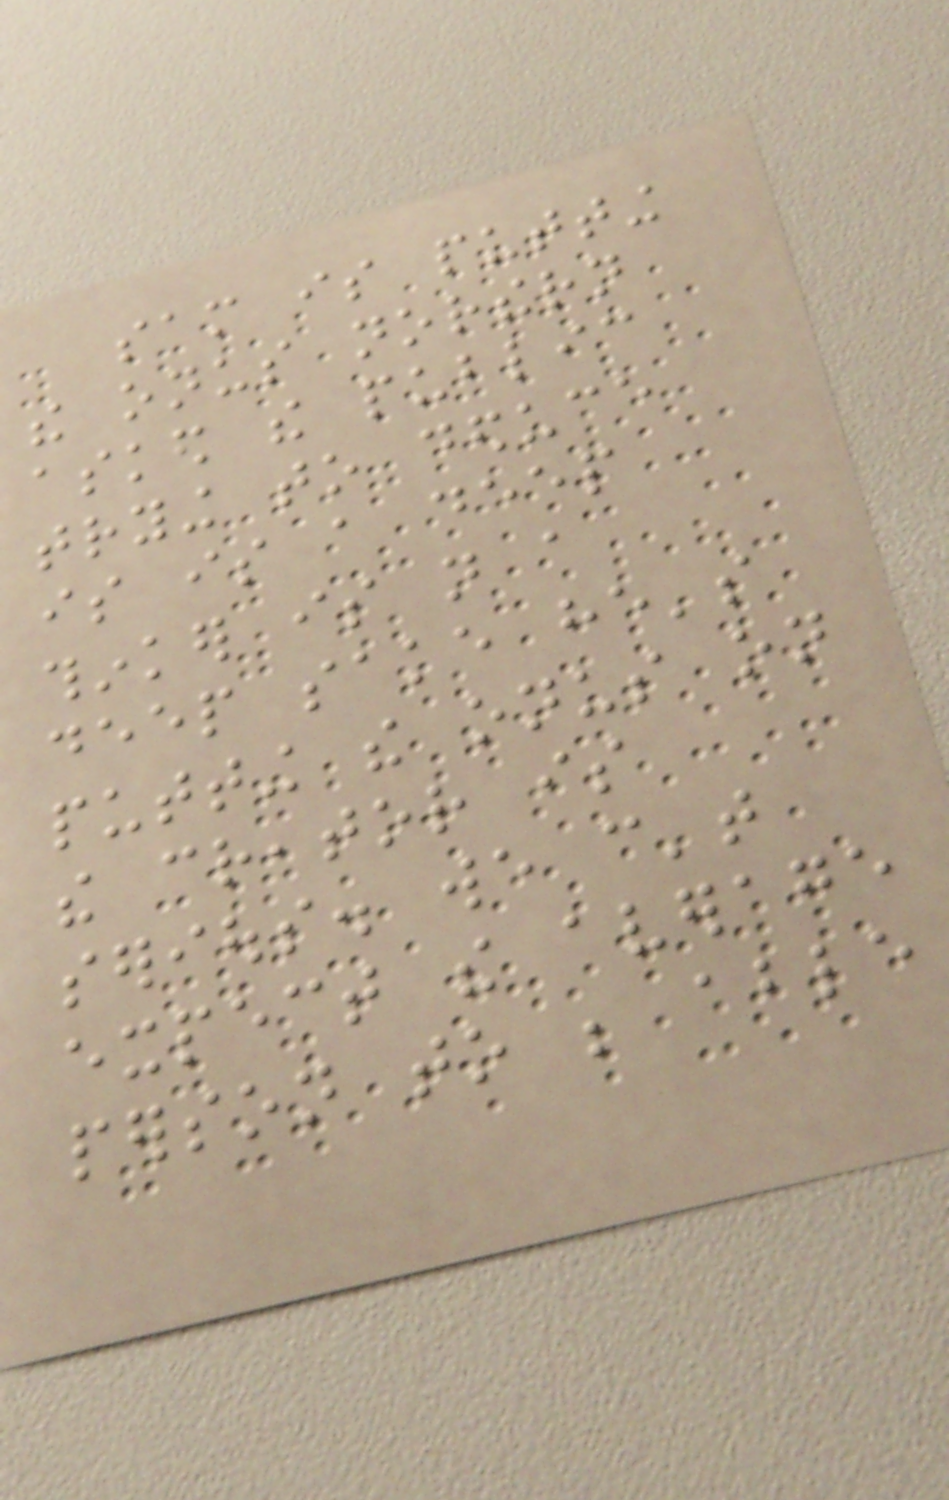sam is putting
the onus northern
asked the public
trying to deduce
is is a deep
thinker is not a
deep sake he's
putting the onus on
the creator is
serious. we can't
expect the average
person to be able
